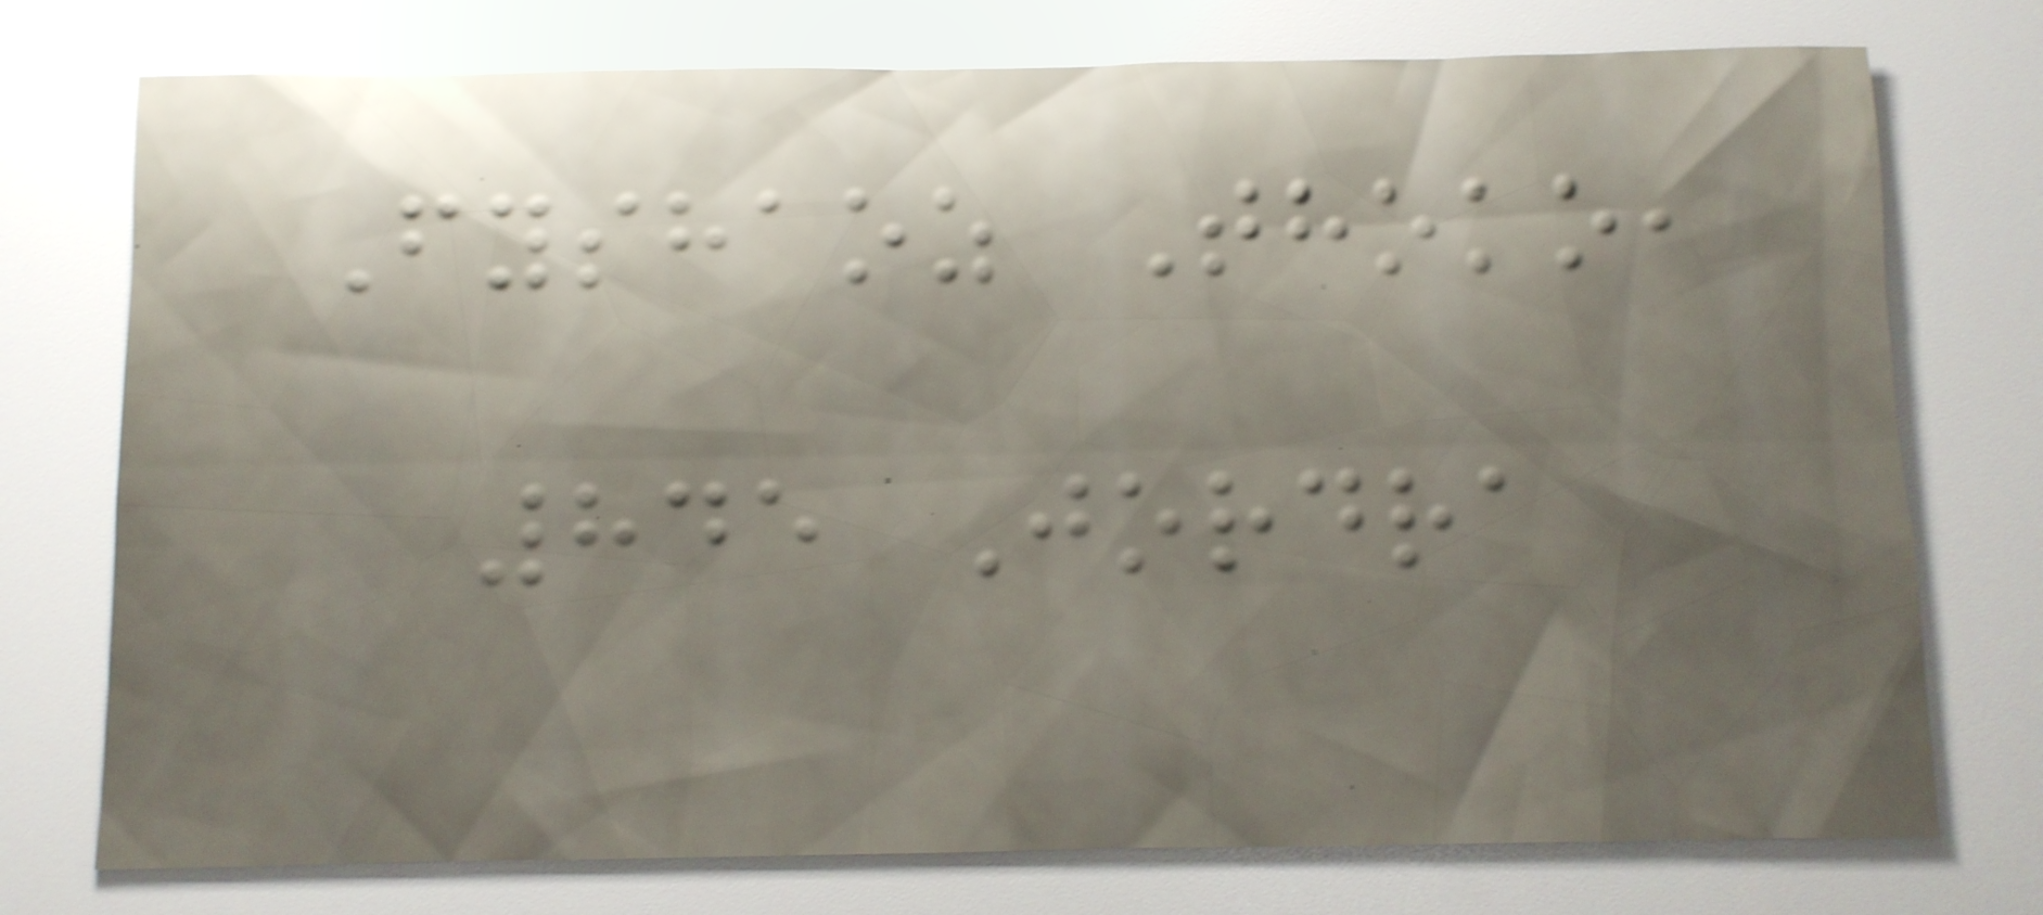Fyshaoz Thoko,
845 Jordra
